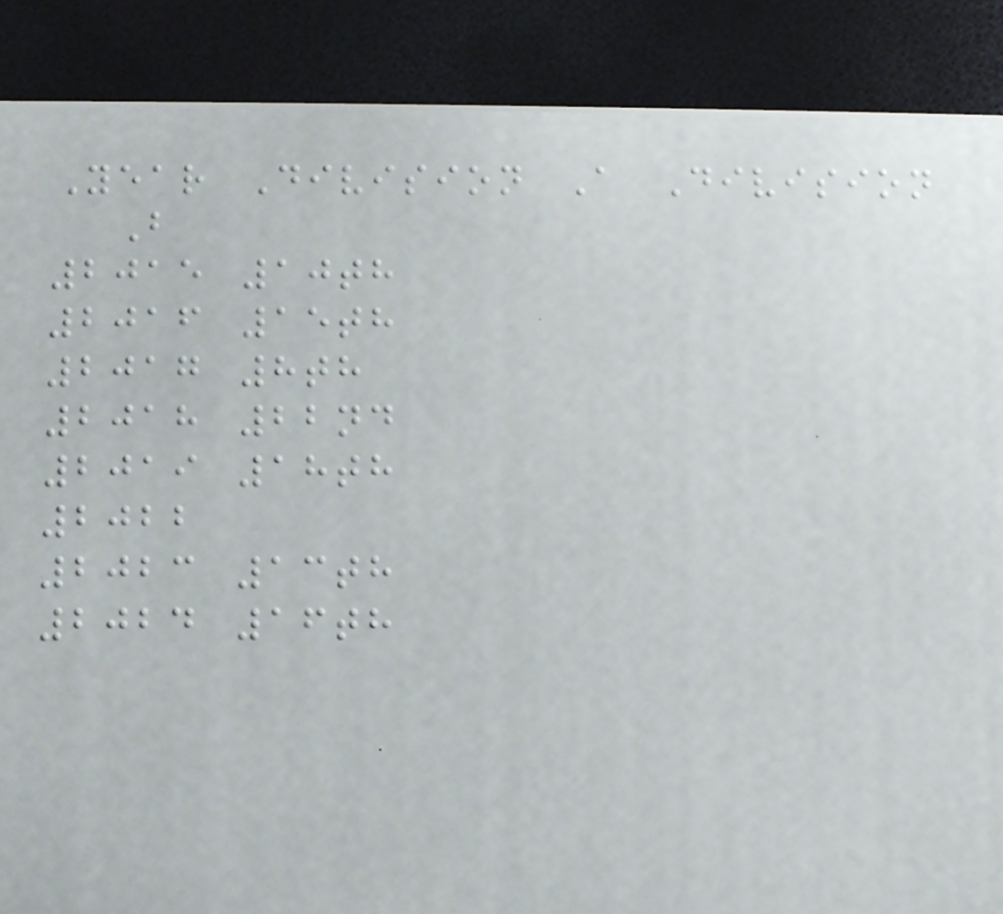Year Division A Division
B
2015 10th
2016 15th
2017 8th
2018 22nd
2019 18th
2022
2023 13th
2024 16th
